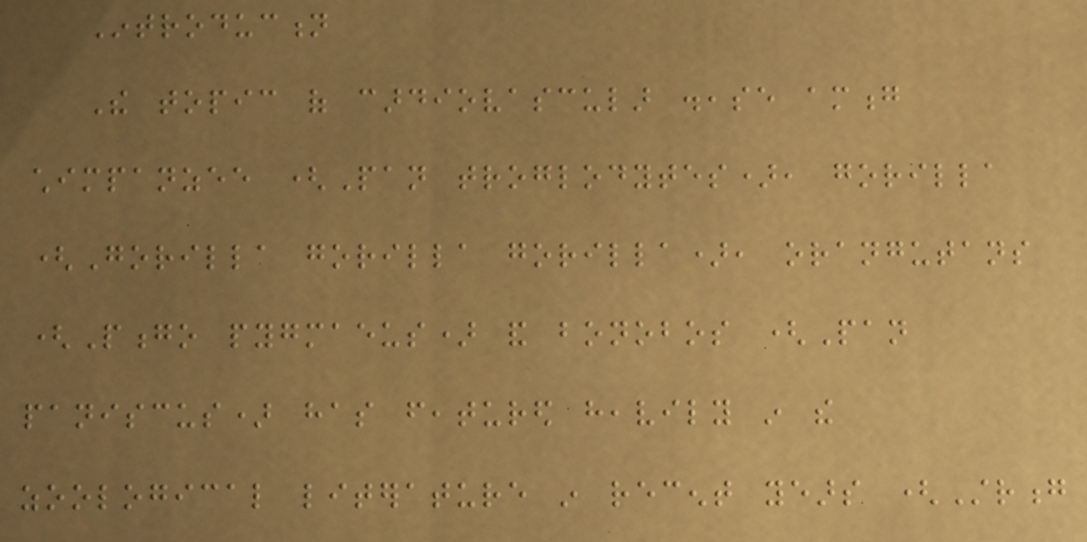Introduction
The topic of cardiovascular disease among
chimpanzee (Pan troglodytes), gorilla
(Gorilla gorilla gorilla), orangutans
(Pongo pygmaeus) and bonobos (Pan
paniscus) has featured heavily in the
zoological literature in recent years (Strong
